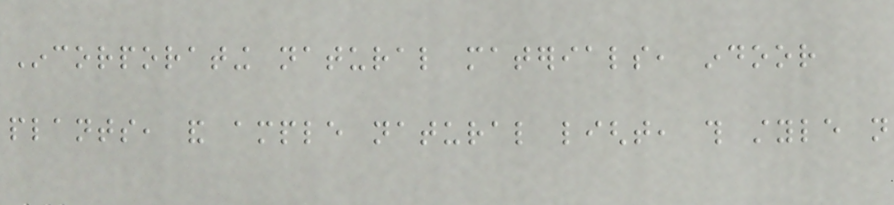Incorporating natural materials, indoor
plants, and ample natural light, this style not
